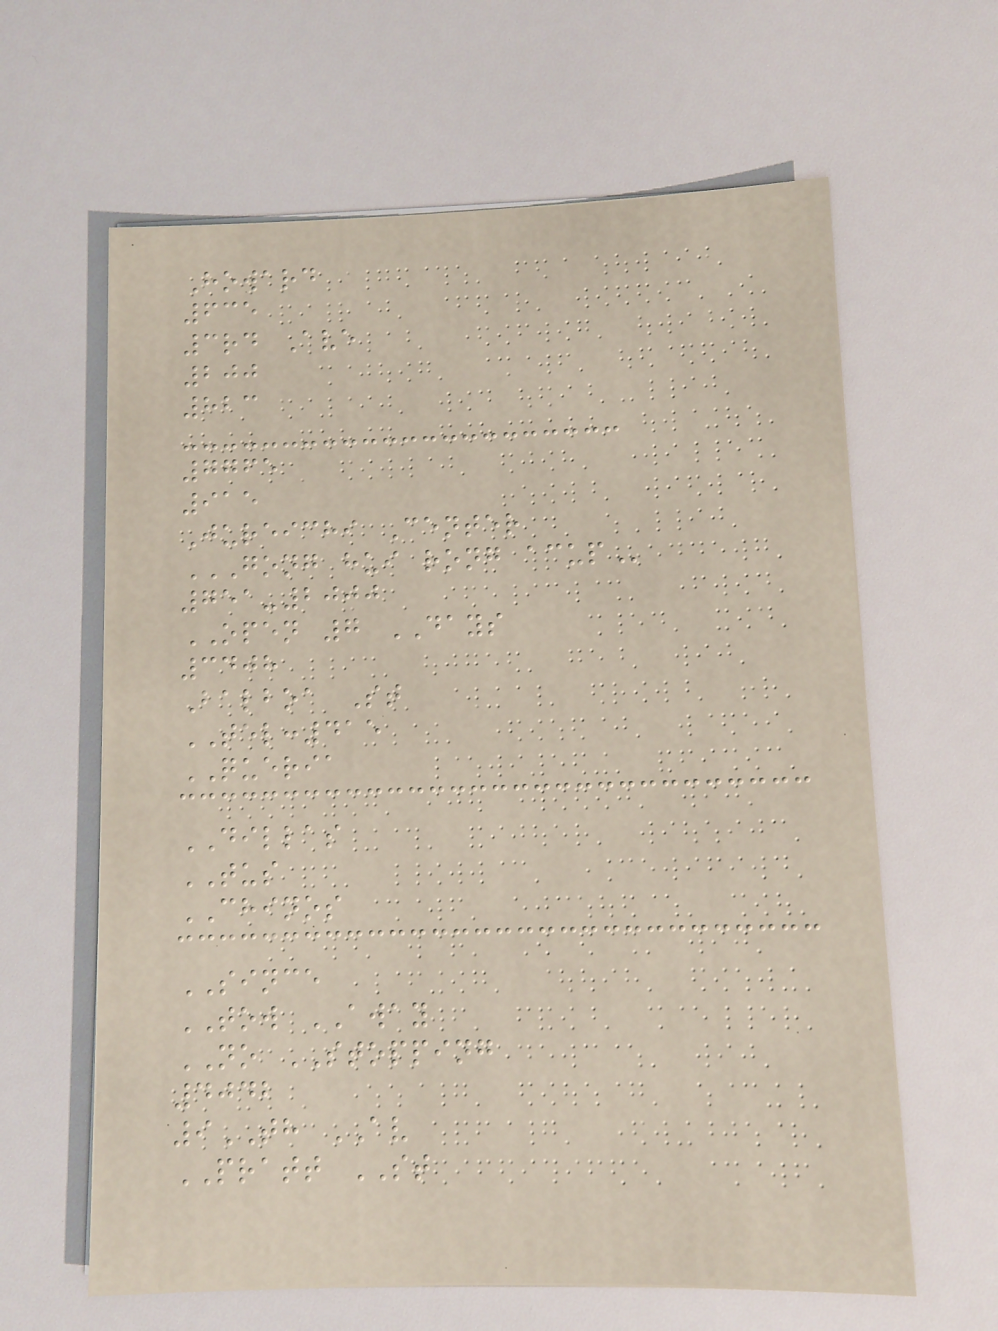Howard
635
3rd Ave
200
823
7765
915
Jureichi Center
GONG HUI RONG ACUP
751-2000
OPEN 7 DAYS
3408
Balboa St
TEL:415
QUERIA
DILLAS
TUS
CHINOS
SINCE
TOW AWAY
NO STOPPING
4042
9TH AV
PRATT ST
